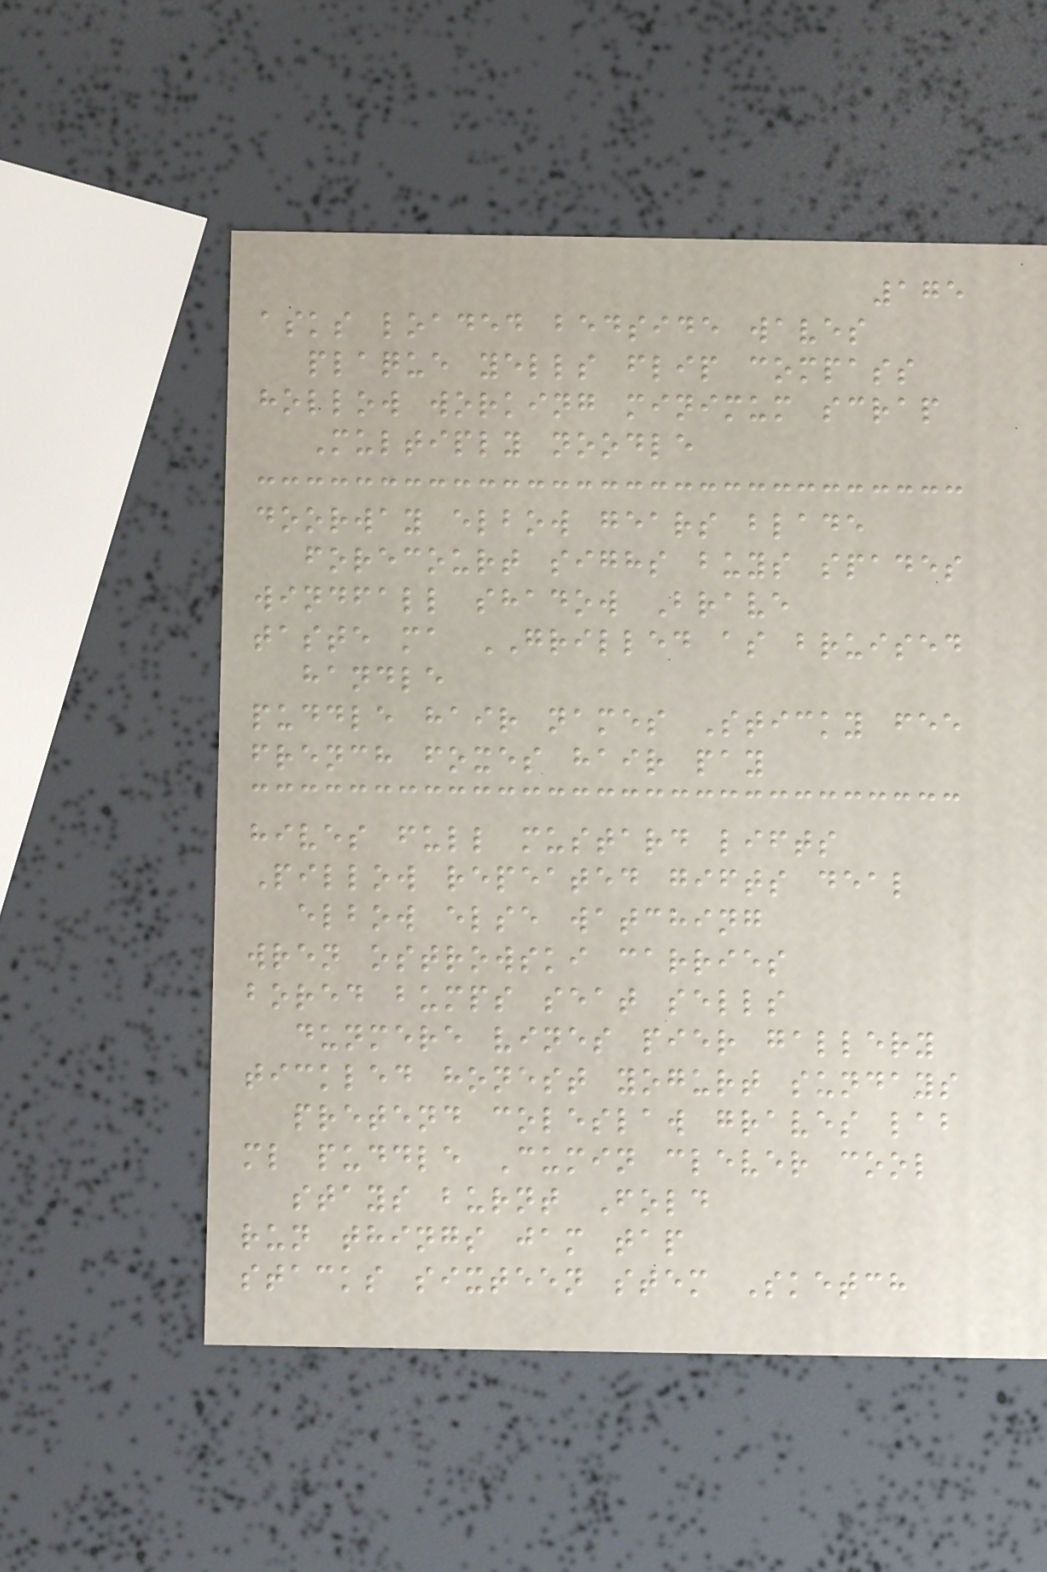175
asks loaded bedside waves
plaque yells flip compass
hollow working minimum scrap
Multiply noodle
doorway elbow gears blade
forecourt sighs buys spades
windfall shadow Brave
taste ma GRILLED as bruised
handle
puddle hair names Sticky fee
french foxes hair pay
hives full mustard lifts
Pillow repeated gifts deal
elbow else watching
wren ostrowski carries
bored bumps seat sells
dunmere vines pier gallery
tickled honest yogurt sundays
pretend coleslaw graves lab
ml puddle Cumin clever cool
stays burnt Fold
run things jam tap
stacks sixteen stem Sketch
